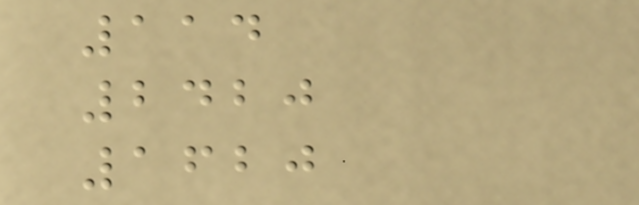114
2420
1620
